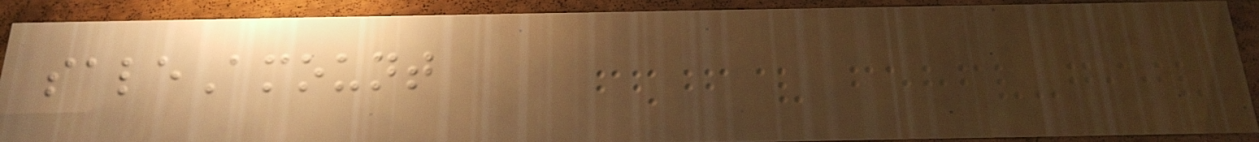saleAmount
